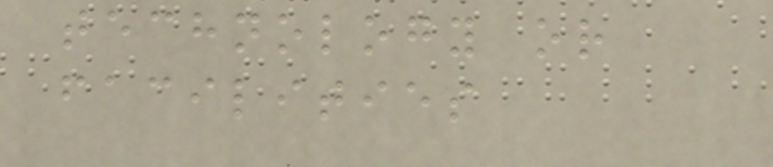technology or
facilities
